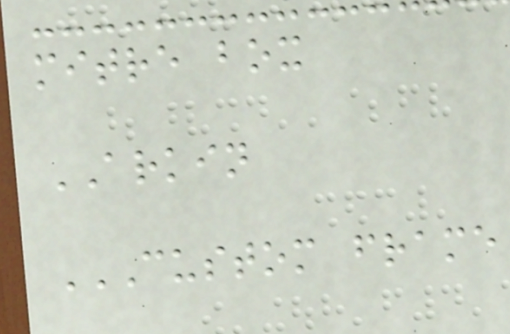mitre box
ARKIN
CUSTOM FRAME
